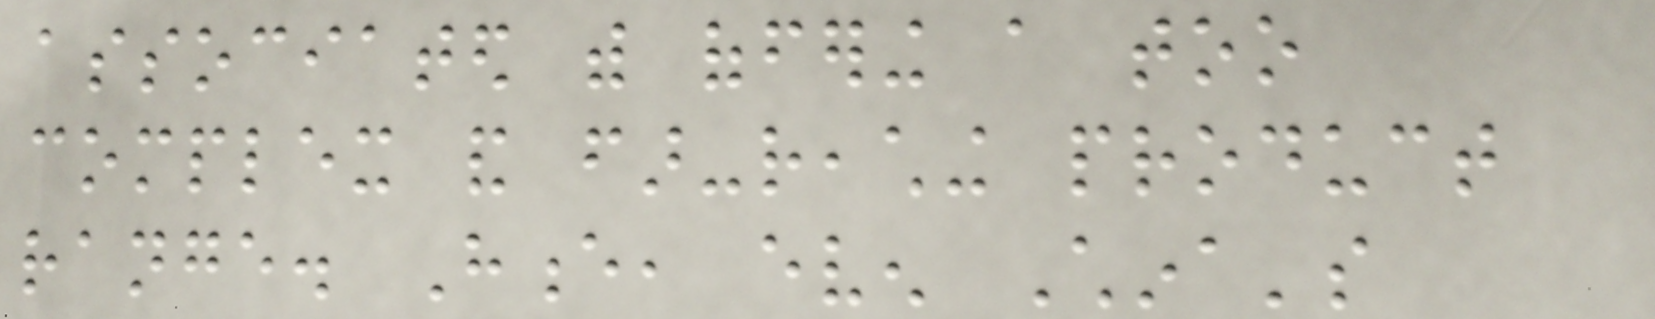associated with offering a too
complex and far-reaching product
range. Hence, even China's
